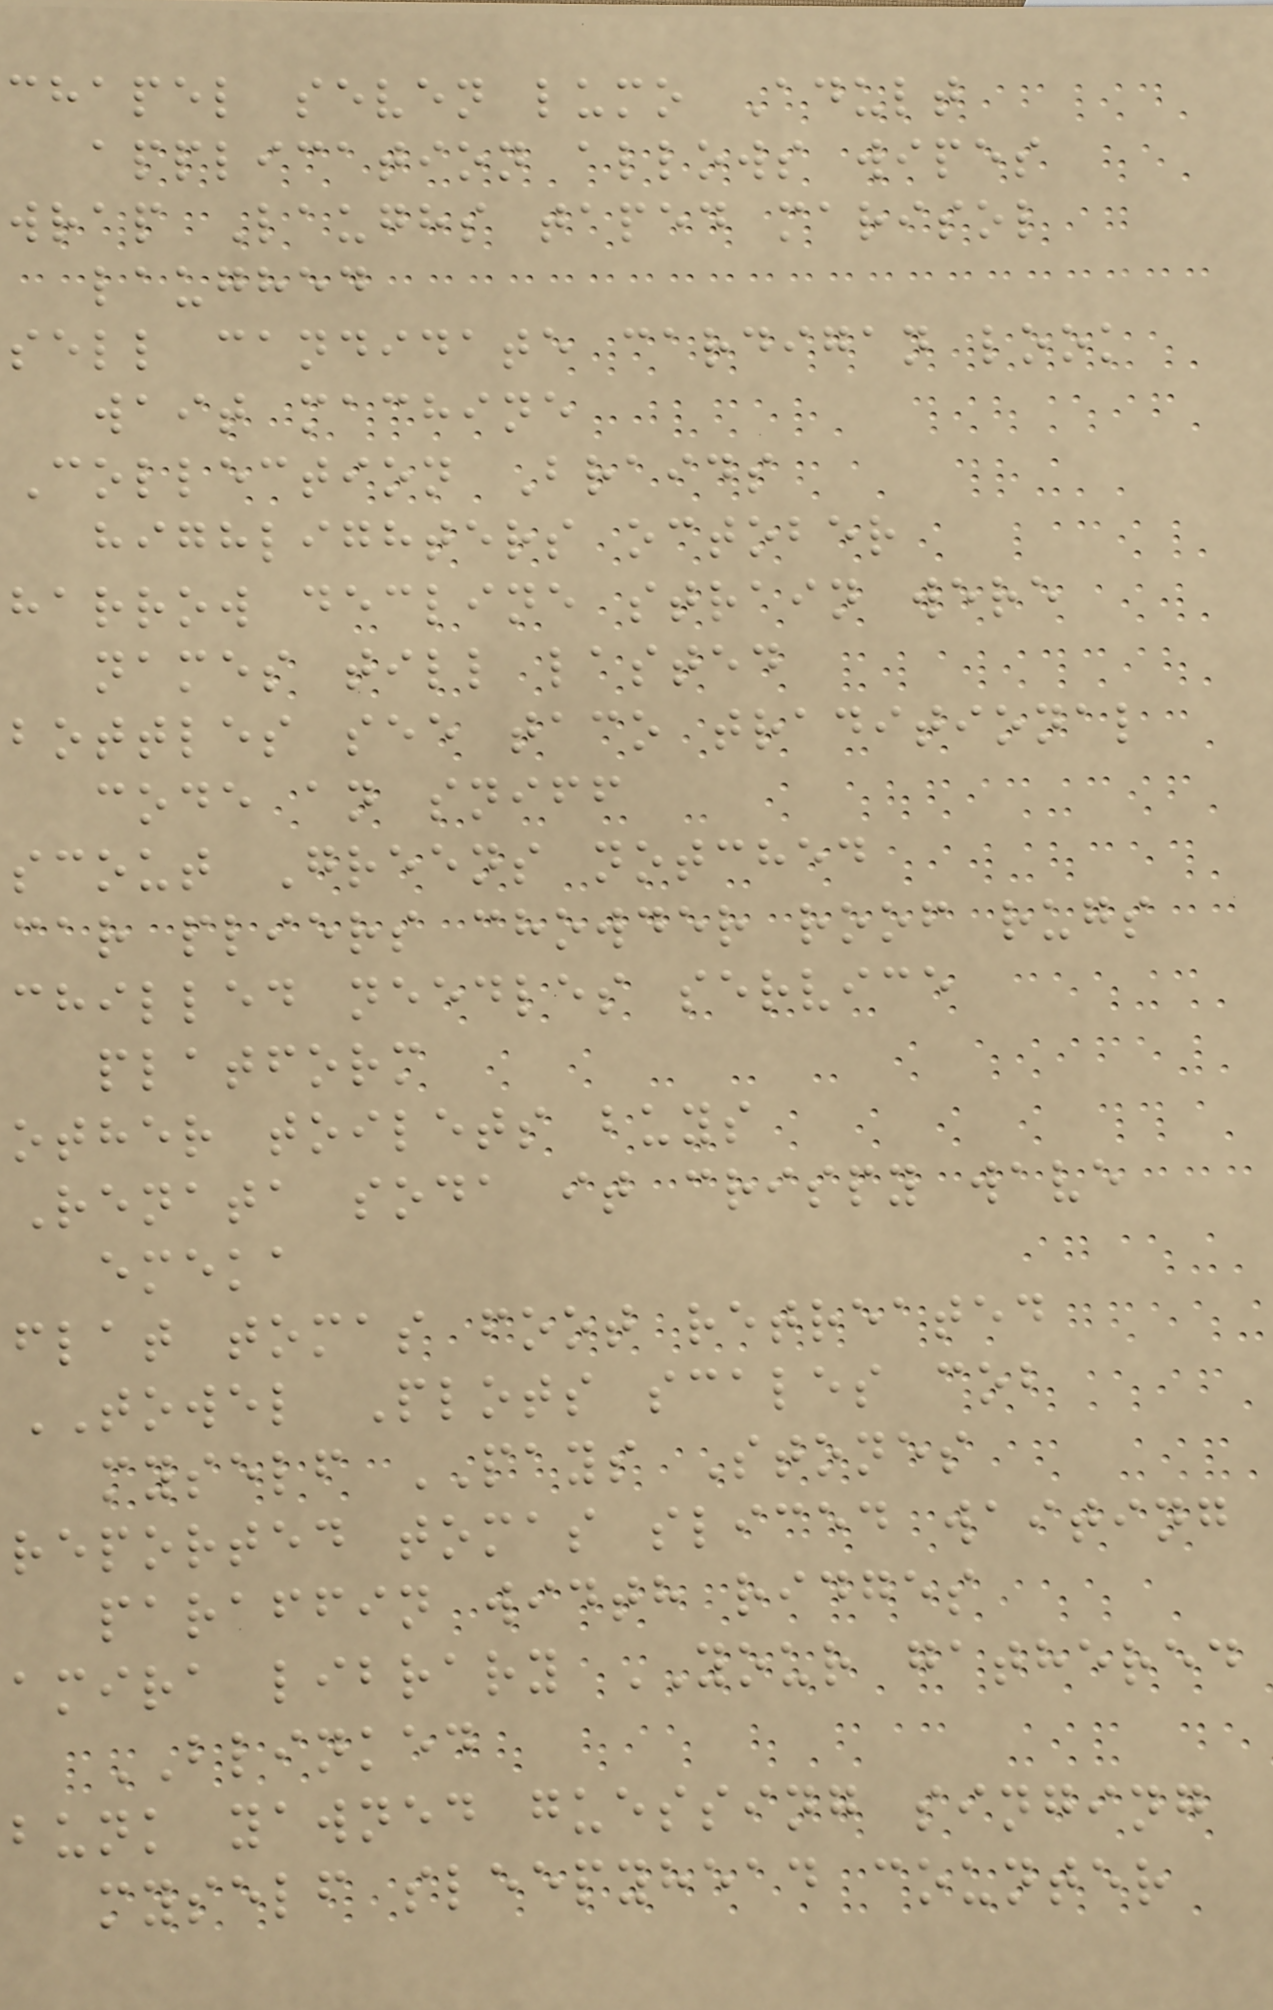chapel seven lumo Adult
application allows wipes
wrap Laughs taped marisol
laughed
sell candidate cardigan look
wait machine
Collection Braids
highlighters october
harrow decline strain were
names till lasted
bottles see taco traditional
code an sniff
scout Greens notched
car pliers chowder roof rugs
chilled needles service
platform
other toilets buys
Renata soda it crispy wave
emeka
flat tomas foot retreated
TOWEL Plots scales cob
myself PAYS Stones
reported tomas sliced waiting
paraffin width ridges
amira library YOUR gathered
BLINKED
bunk yawned guessing singing
myself sleepyhead counter
